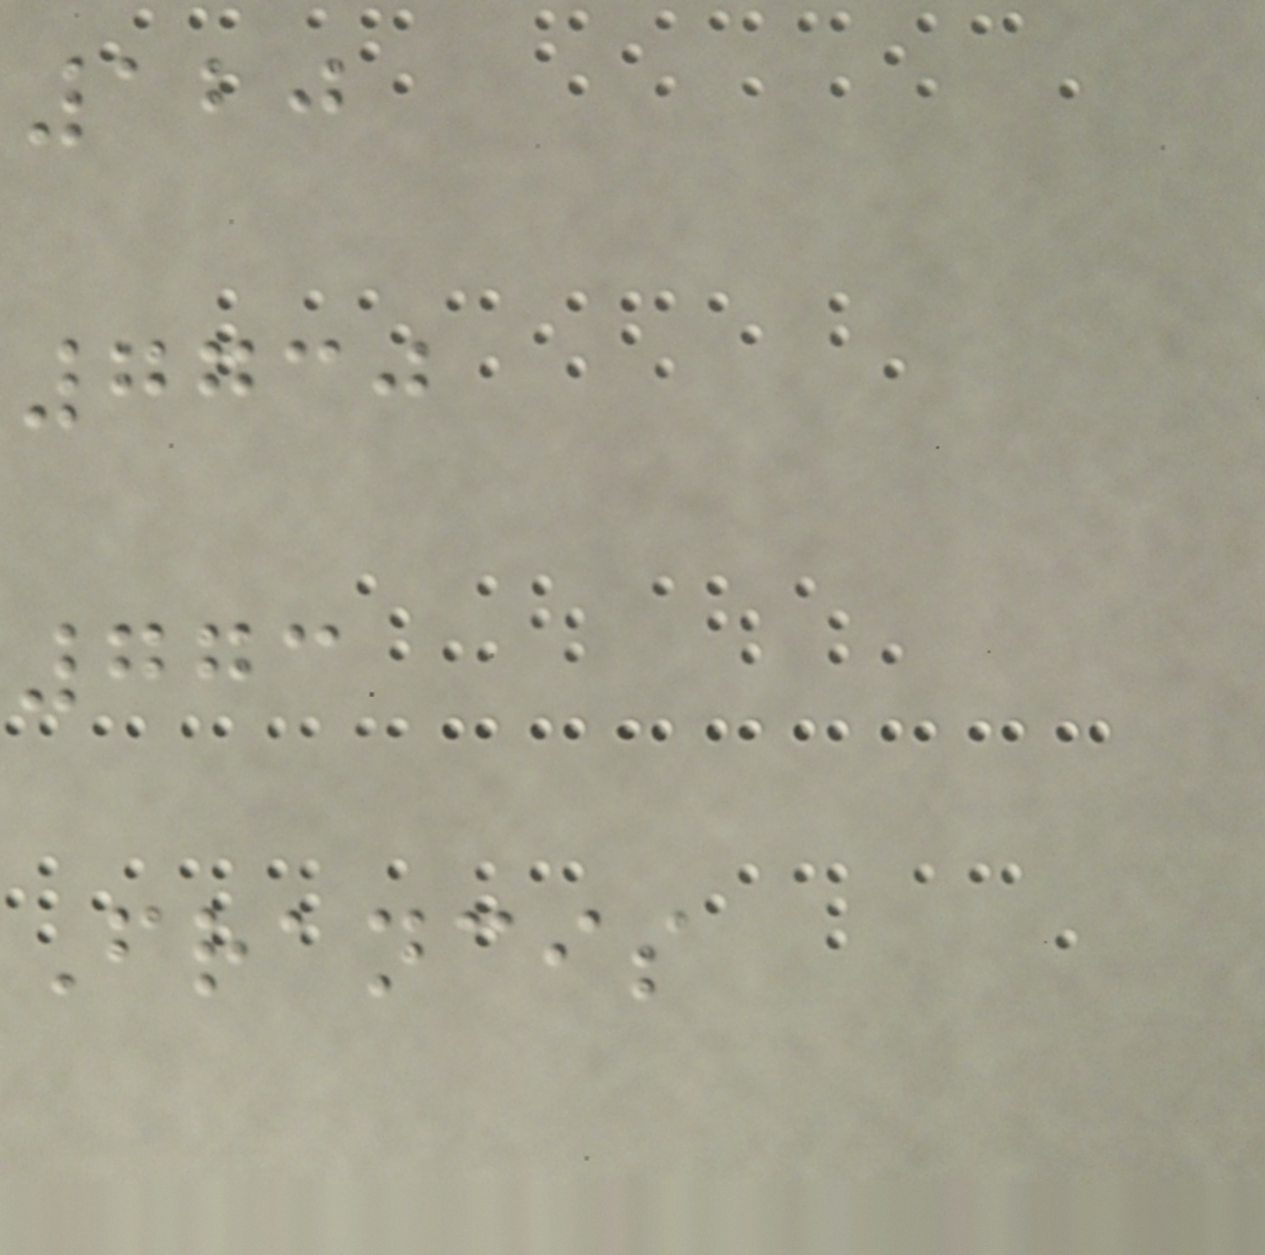120
7730
773
Francis
